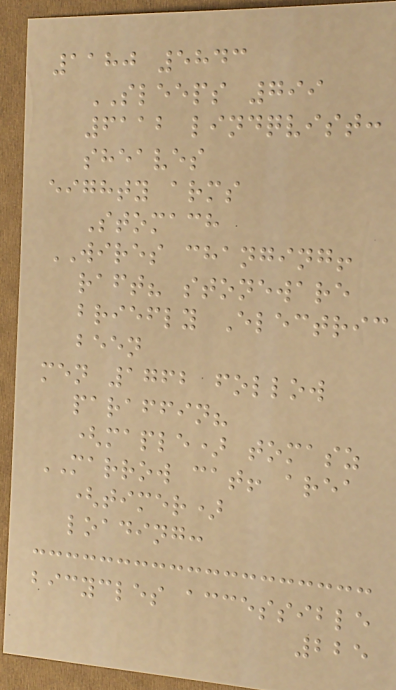1180 5843
SLEEPS 799
6112 lindqvist:
sheaves
eighty arms
Stomach
WIRES changing!
raft? stoneware
briefly Electric
been
men 1762 follow
paraffin?
(maple) tomasz
MARROW cat! area
(timer)
loading:
bicycles accessible
225
